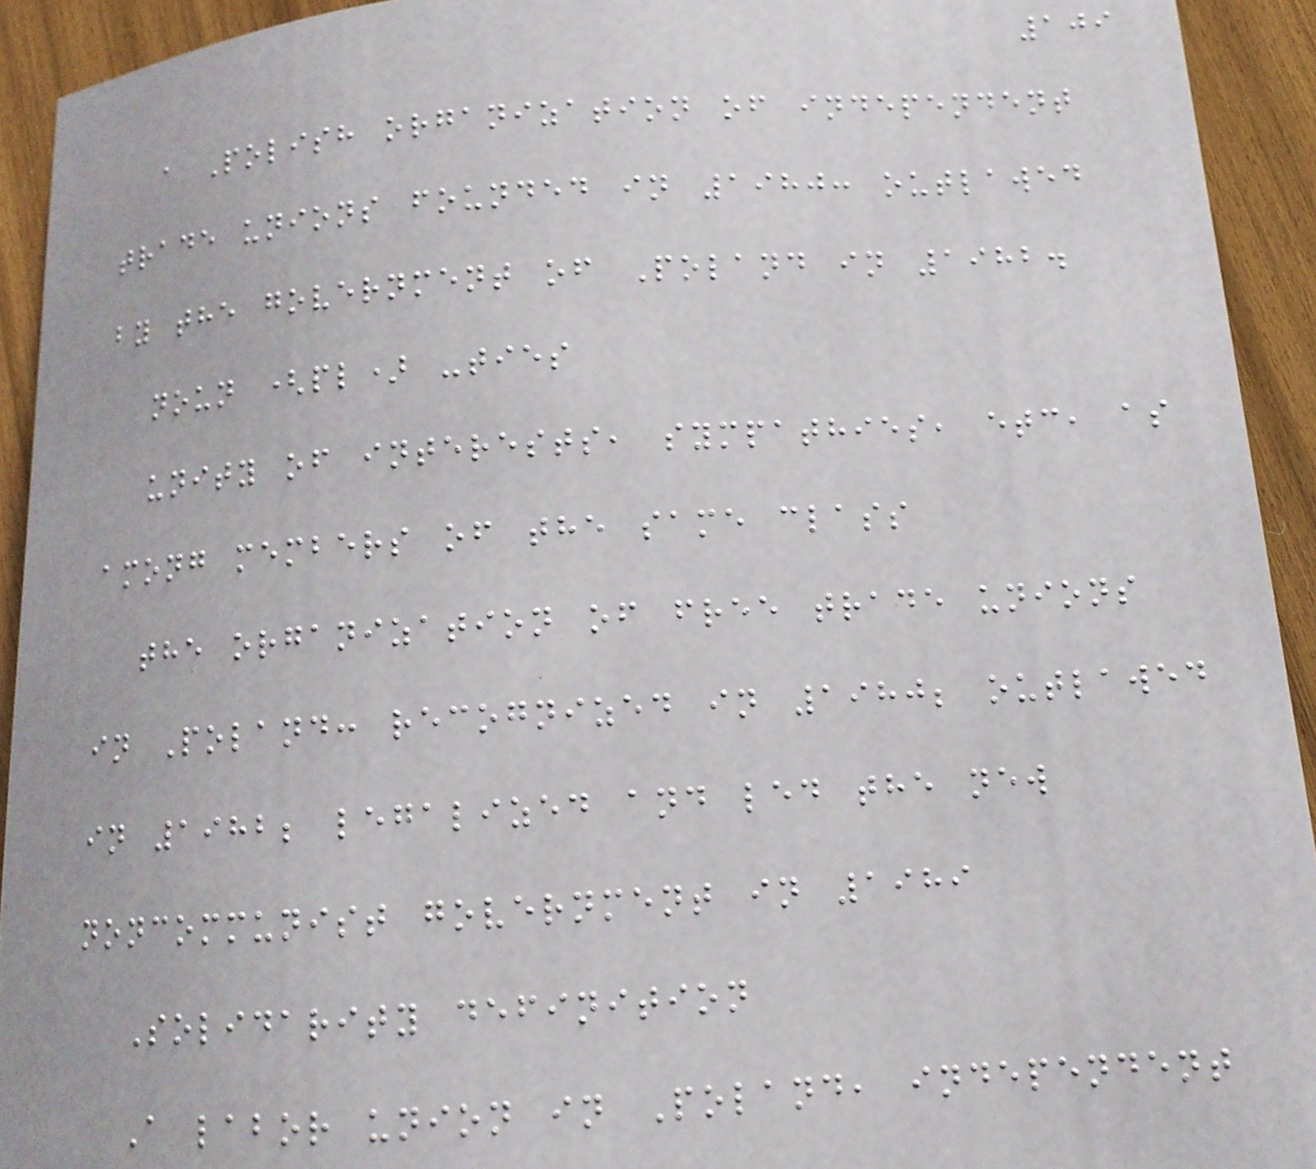109
a Polish organization of independent
trade unions founded in 1980: outlawed
by the government of Poland in 1982.
noun (pl) -ties
unity of interests, sympathies, etc, as
among members of the same class
the organization of free trade unions
in Poland: recognized in 1980; outlawed
in 1982; legalized and led the new
noncommunist government in 1989
Solidarity definition
A labor union in Poland, independent
